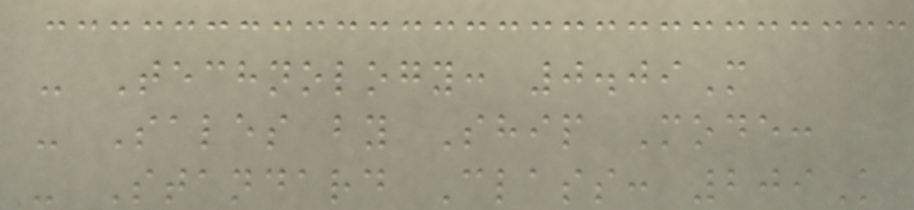- Technology: 0.09M
- Sales by Ship Mode:
- Standard Class: 209K
